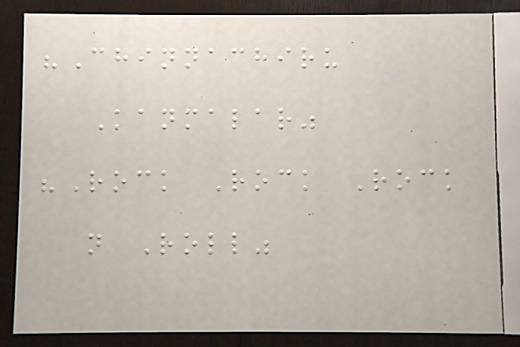"Chinnachiru
Kanmalar"
"Rock Rock Rock
n Roll"
